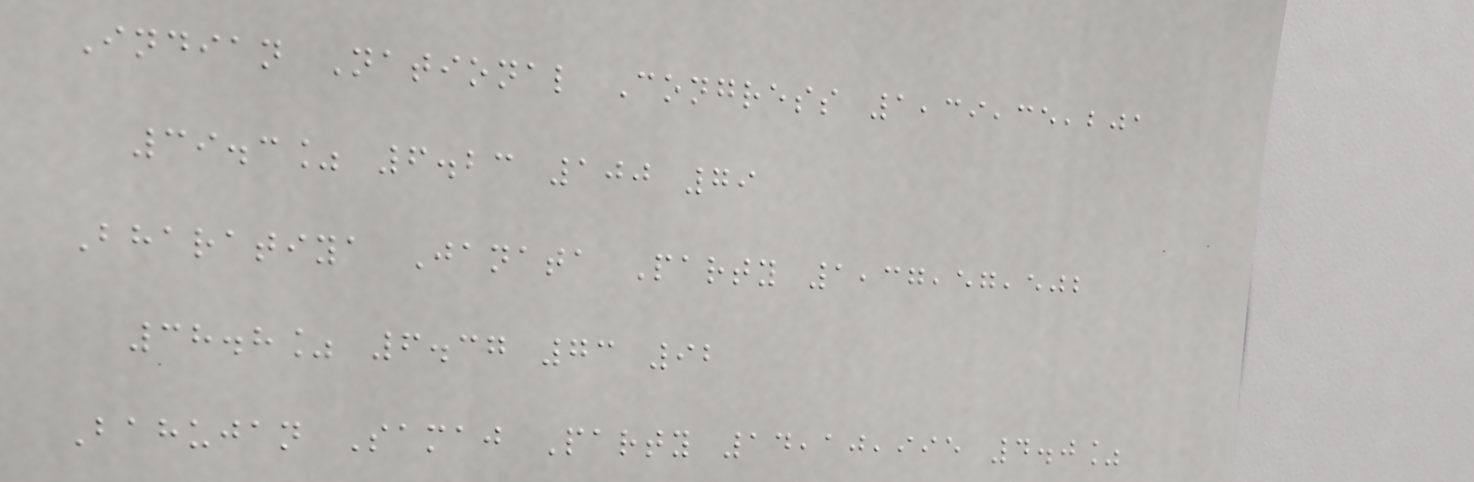Indian National Congress 1,39,35,201
39.3% 6.23 100 79
Bharatiya Janata Party 1,37,57,502
38.8% 6.37 73 92
Bahujan Samaj Party 14,10,995 4.0%
